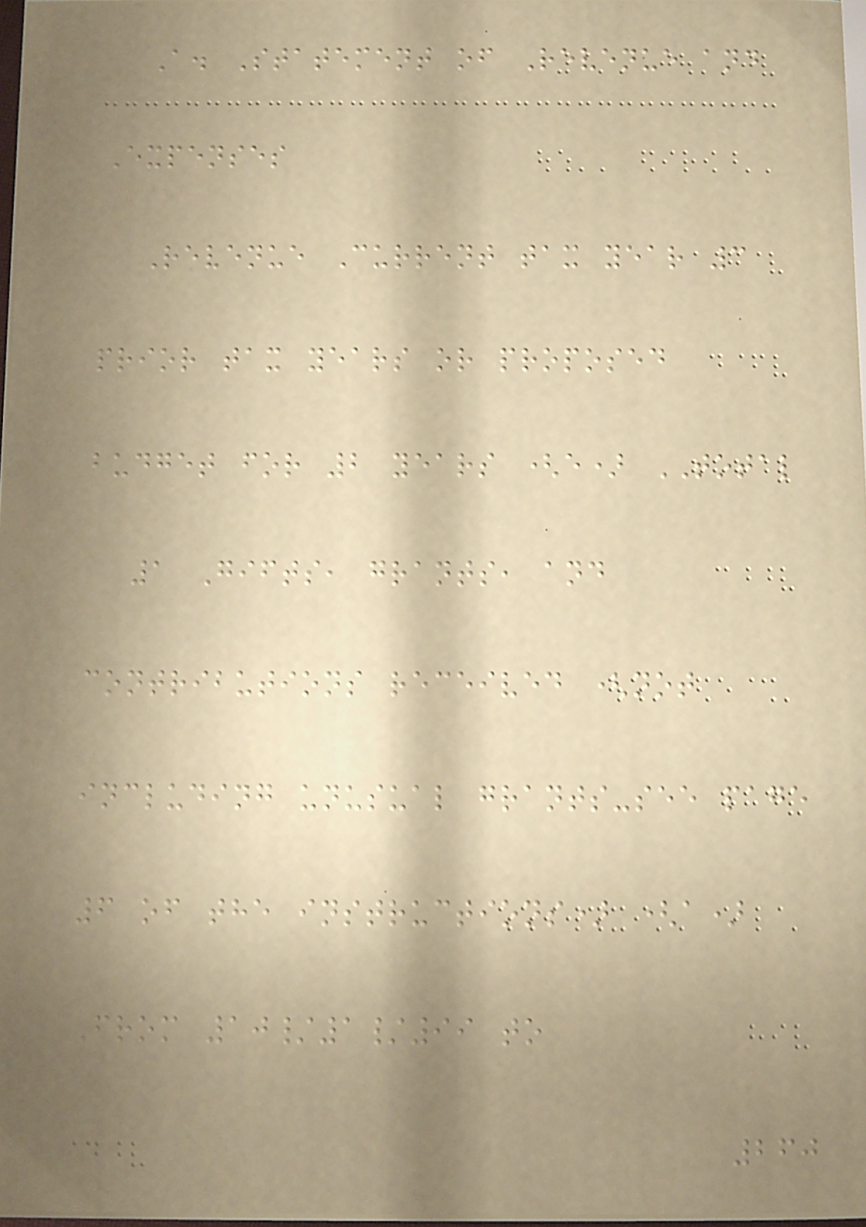A. Statement of Revenue and
Expenses
Revenue Current tax year 3
prior tax years or proposed
budget for 2 years (e) TOTAL
1 Gifts, grants, and
contributions received (not
including unusual grants-see page
6 of the instructions) (a)
From 10/1/99 to
260
